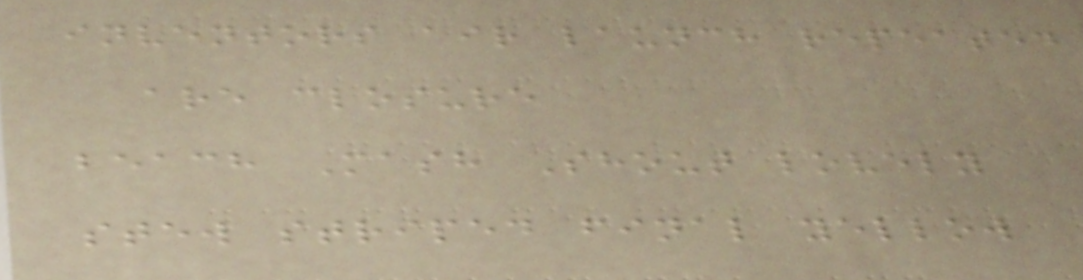inventors air launch repeated
are closure
beach Mash Shout lovely
stew striped final yellow
